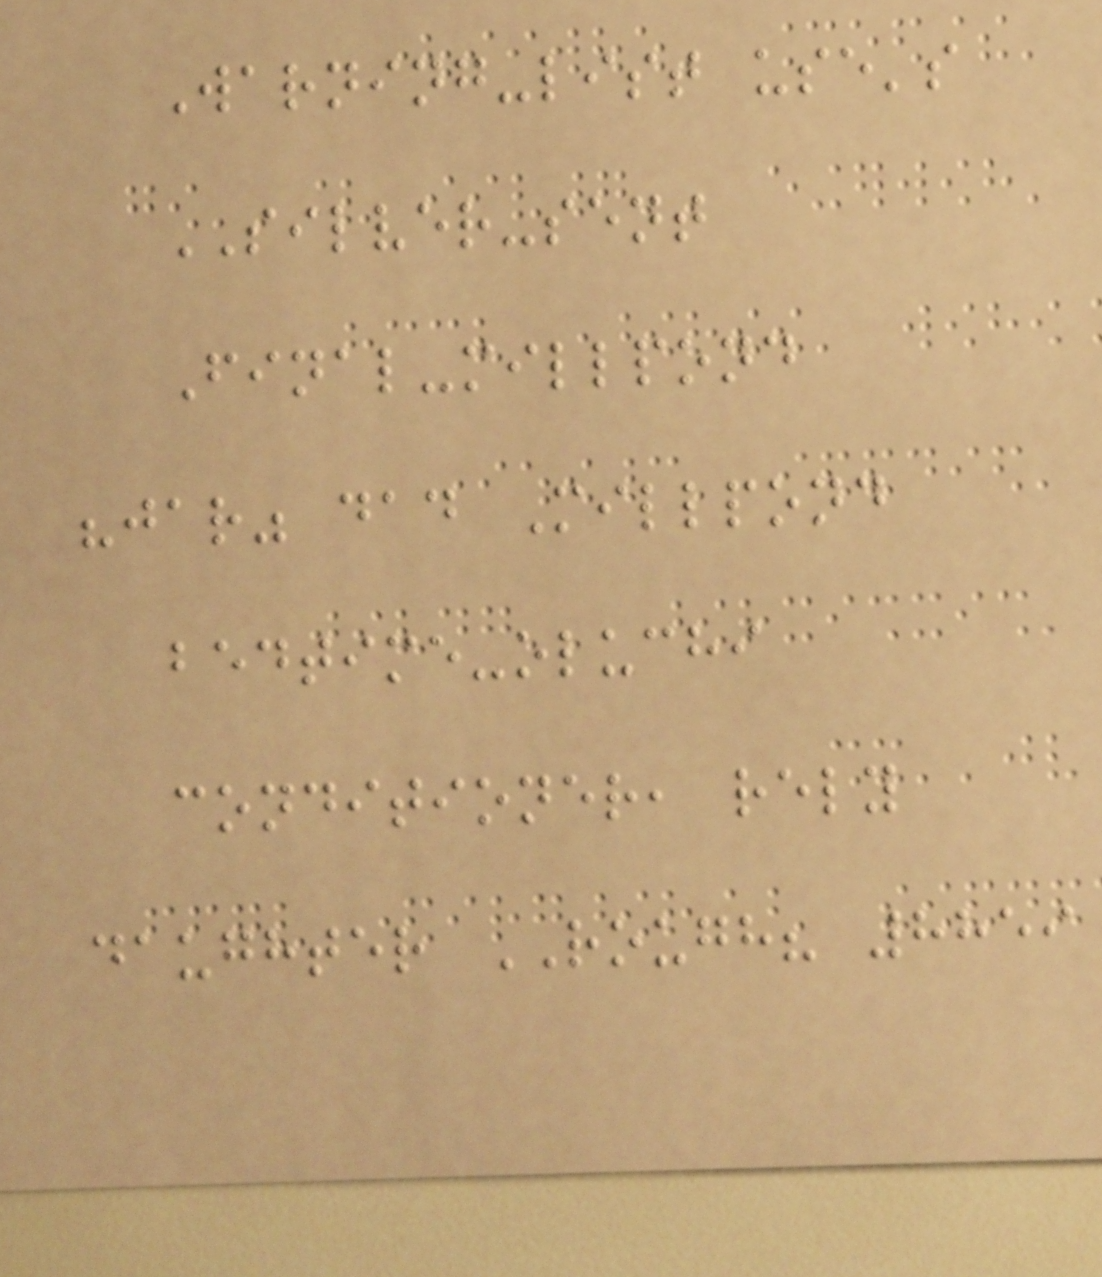Warning-list use's
SILVER-sent
Final-millpond
"jar" dad Millpond
bedtime-oluchi
conditioner, rely
daughter ROUGH? 8859
